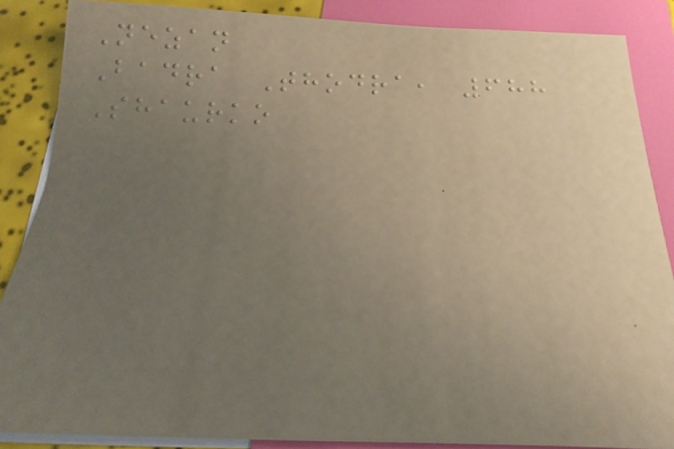Nezan
Badra Thodra, 688
Shaurko
